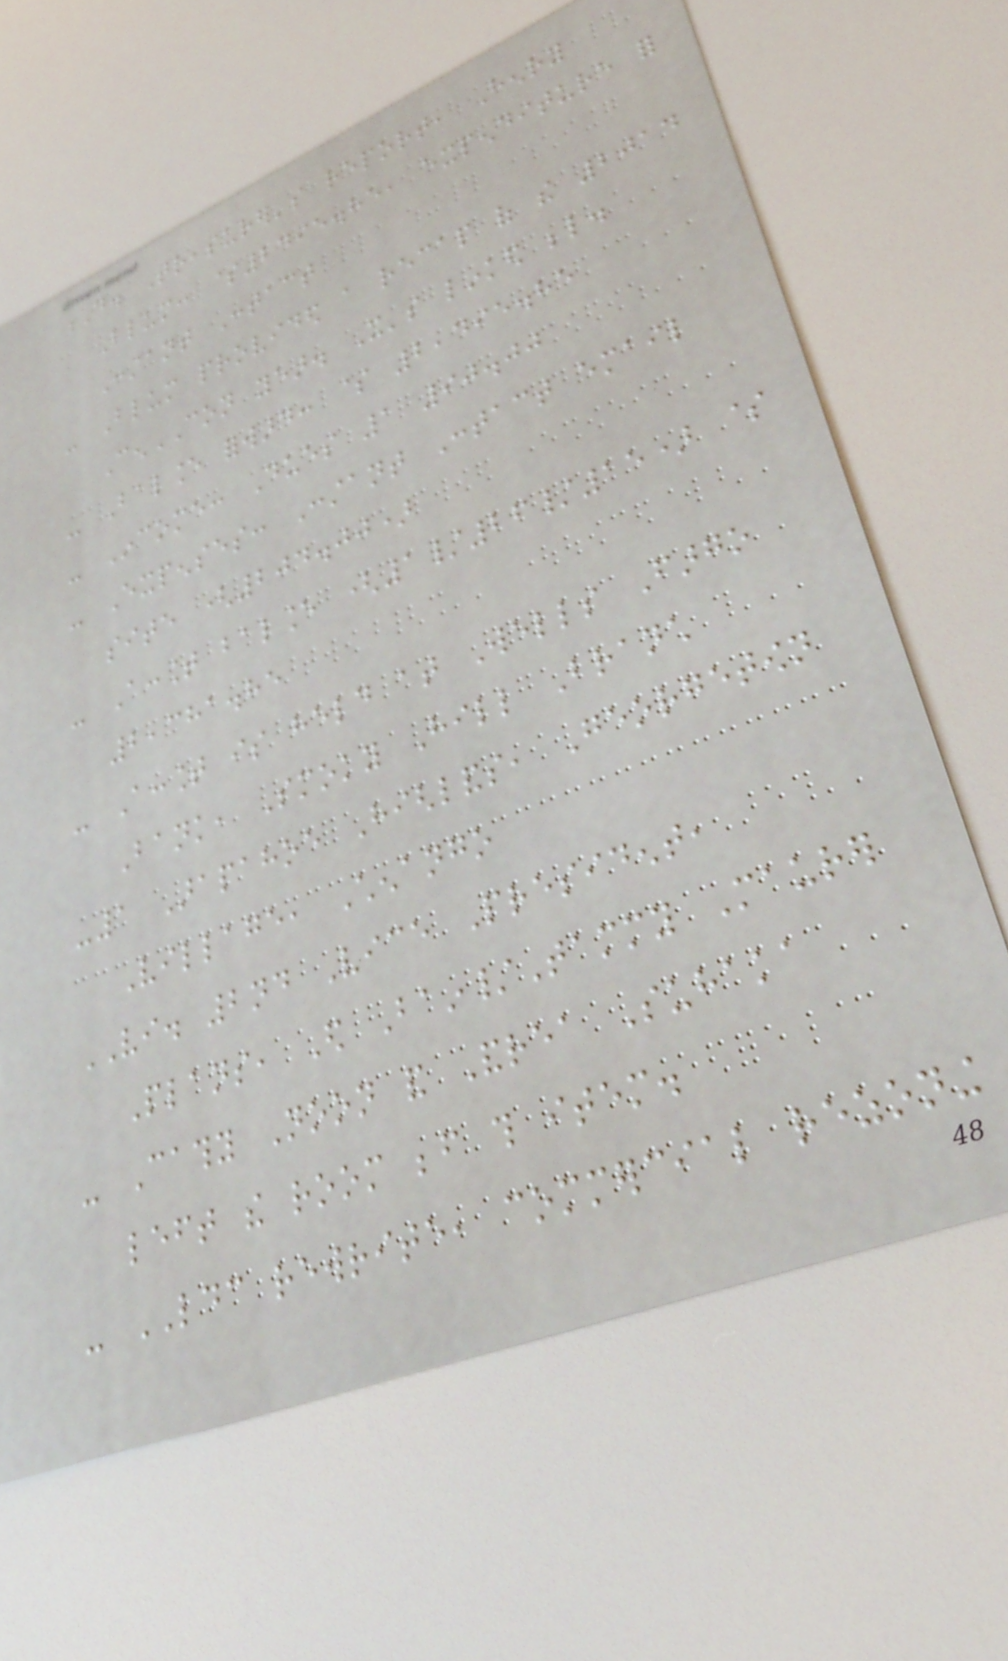D. Treasurer's report, Henry
Blum: $2495.85, expenditure for
Constant Contact
- Blum provided a recap of the 2014
CenCON year. It's linked below.
- Balance forward: $ 2,495.85
- Income: Dues 1 90.00
- Expenses: Constant Contact email
site (204.00)
- Account balance (1/26/15) $
2,381.85
- Account is held at Wells Fargo
Bank, Smoky Hill Branch
-1 Arapahoe Highlands, Georgetown
Village, Chenango
VI. 2nd Vice President,
Plans, Ed Bain/Tammy Maurer
- Cathy Noon and Andrea Suhaka
left the room before this item.
- LDC rewrite, commercial rezoning
